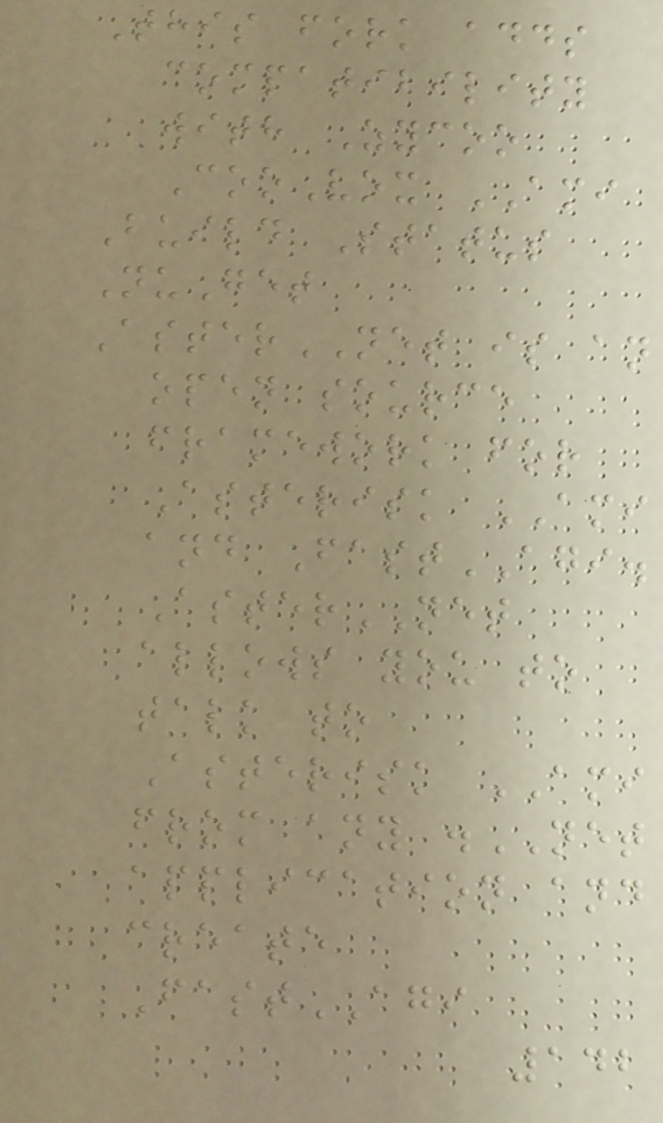This fork adds
compatibility
with Zycoo
CooVox AMI
Build Status
NuGet
AsterNET is an
open source
framework for
Asterisk AMI
and FastAGI.
AsterNET
allows you to
talk to
Asterisk AMI
from any .NET
application and
create
FastAGI
142
